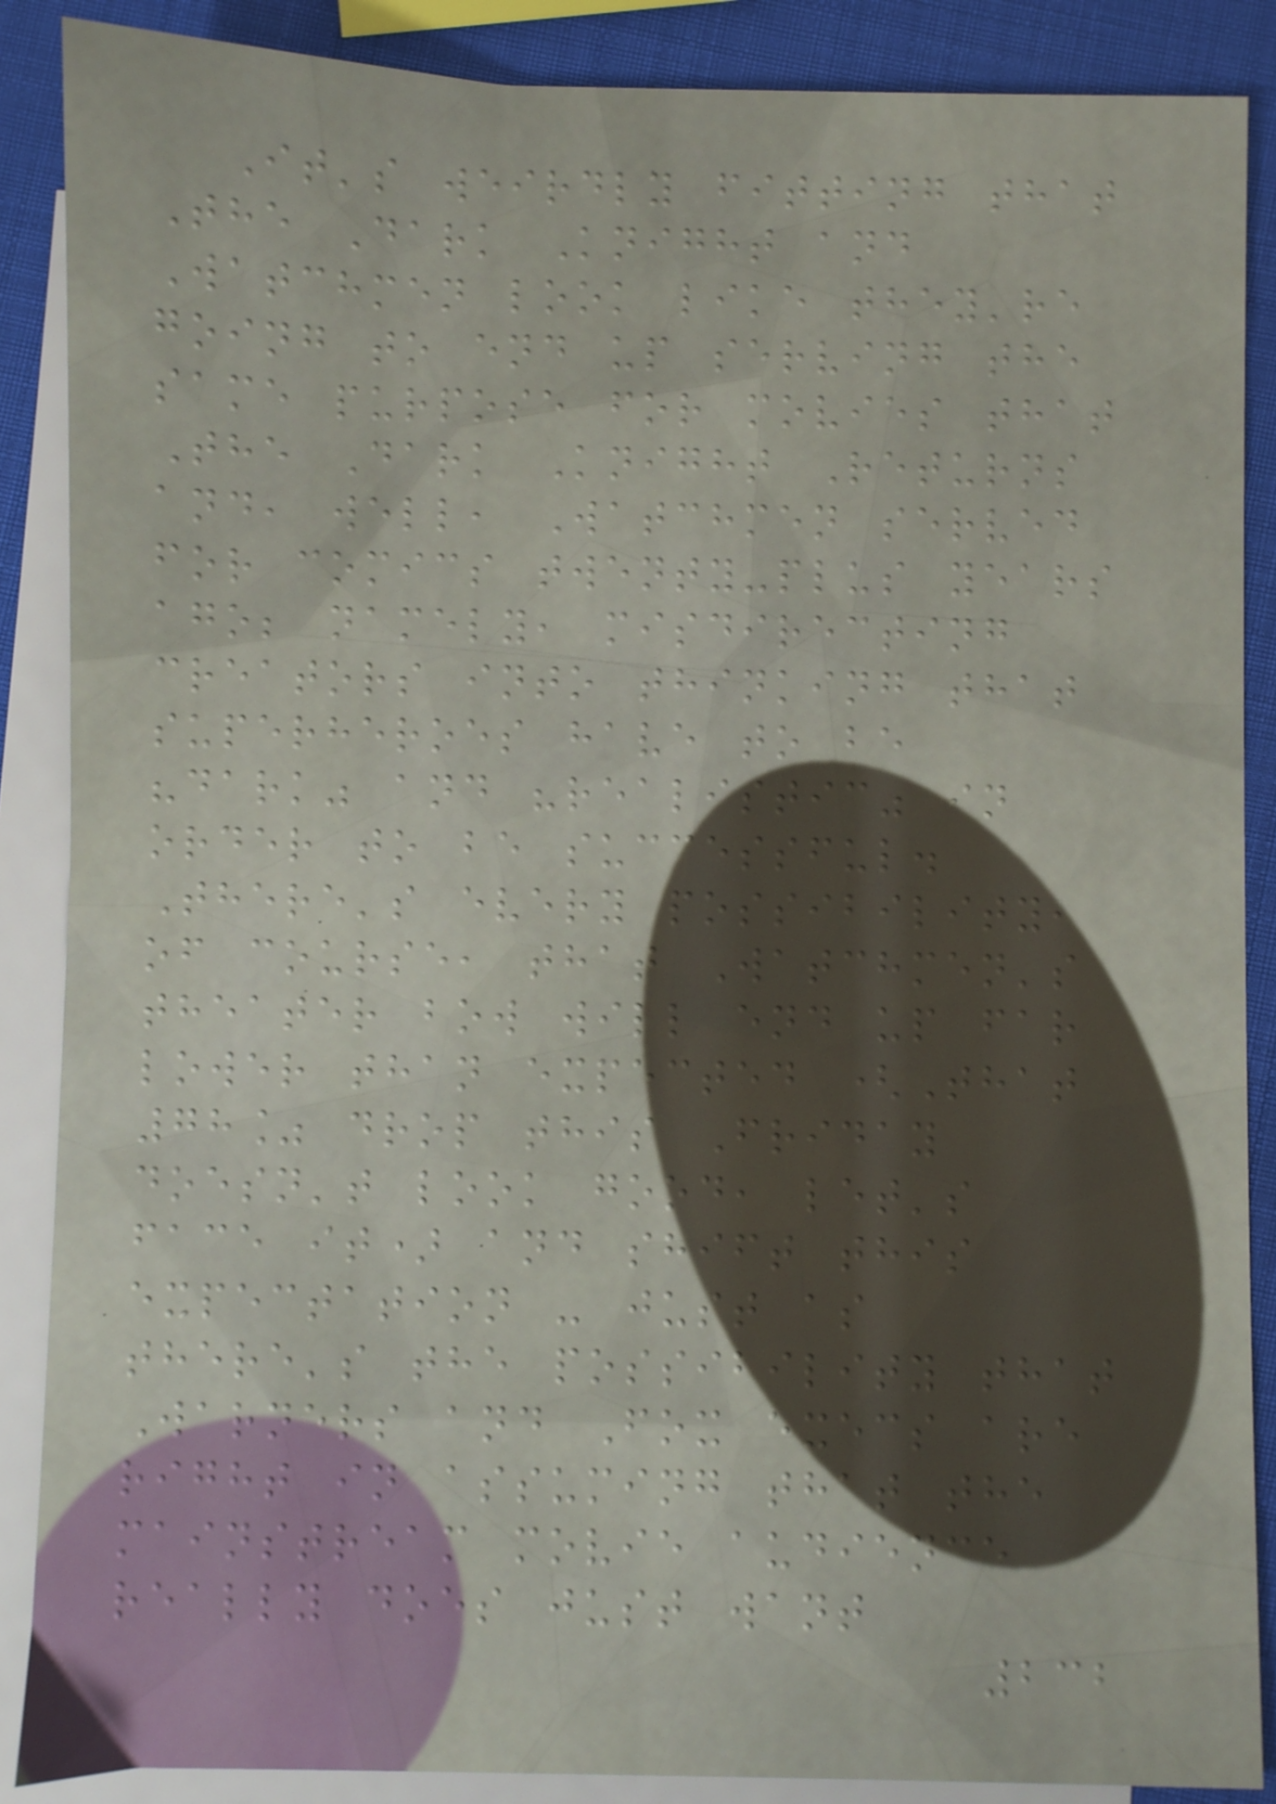It's weirdly fitting that
The Dark Knight and
Watchmen look like they're
going to end up serving the
same purpose for movies that
The Dark Knight Returns
and, well, Watchmen served
for comics twenty-plus years
ago; namely, misdirecting
creators into thinking that
superheroes have to be
"dark" and "realistic" in
order to be successful.
There's every possibility,
of course, that Watchmen's
theater bow will end up far
lower than expected (That
78% drop this Friday
doesn't look good, let's
face it) and shift this
expectation - just as
there's the possibility that
Warners and Fox execs are
right in assuming that the
mainstream movie audience
really does just want
232
